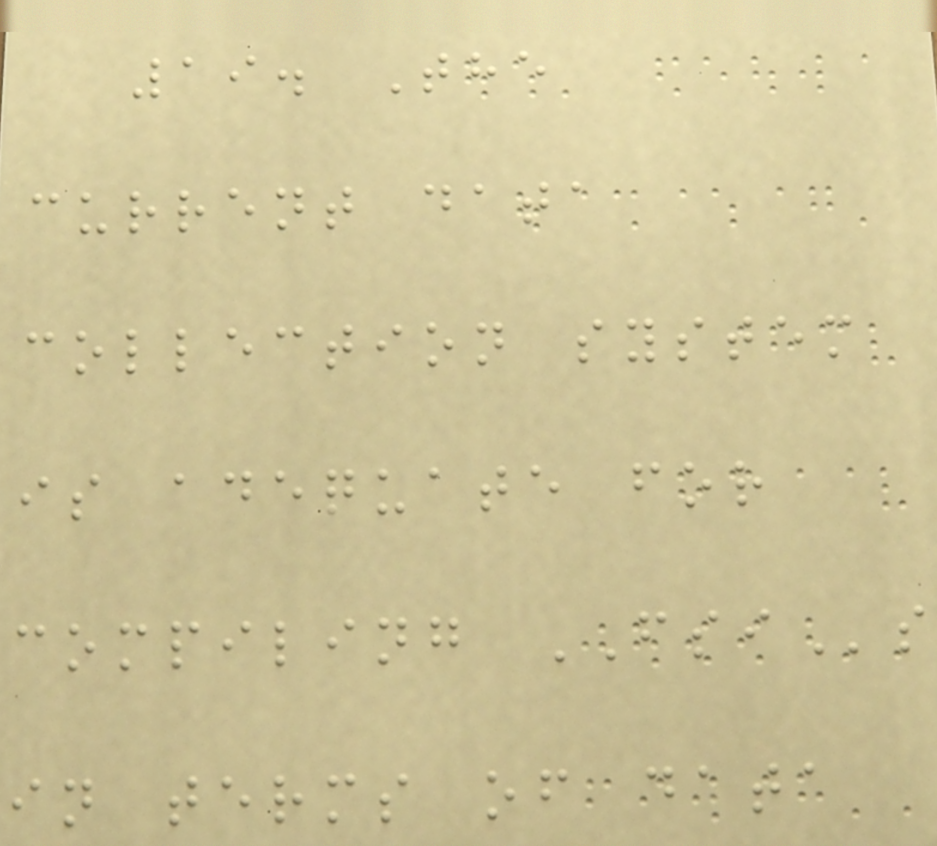19. The
current data
collection system
is adequate for
compiling FSIs
in terms of data
